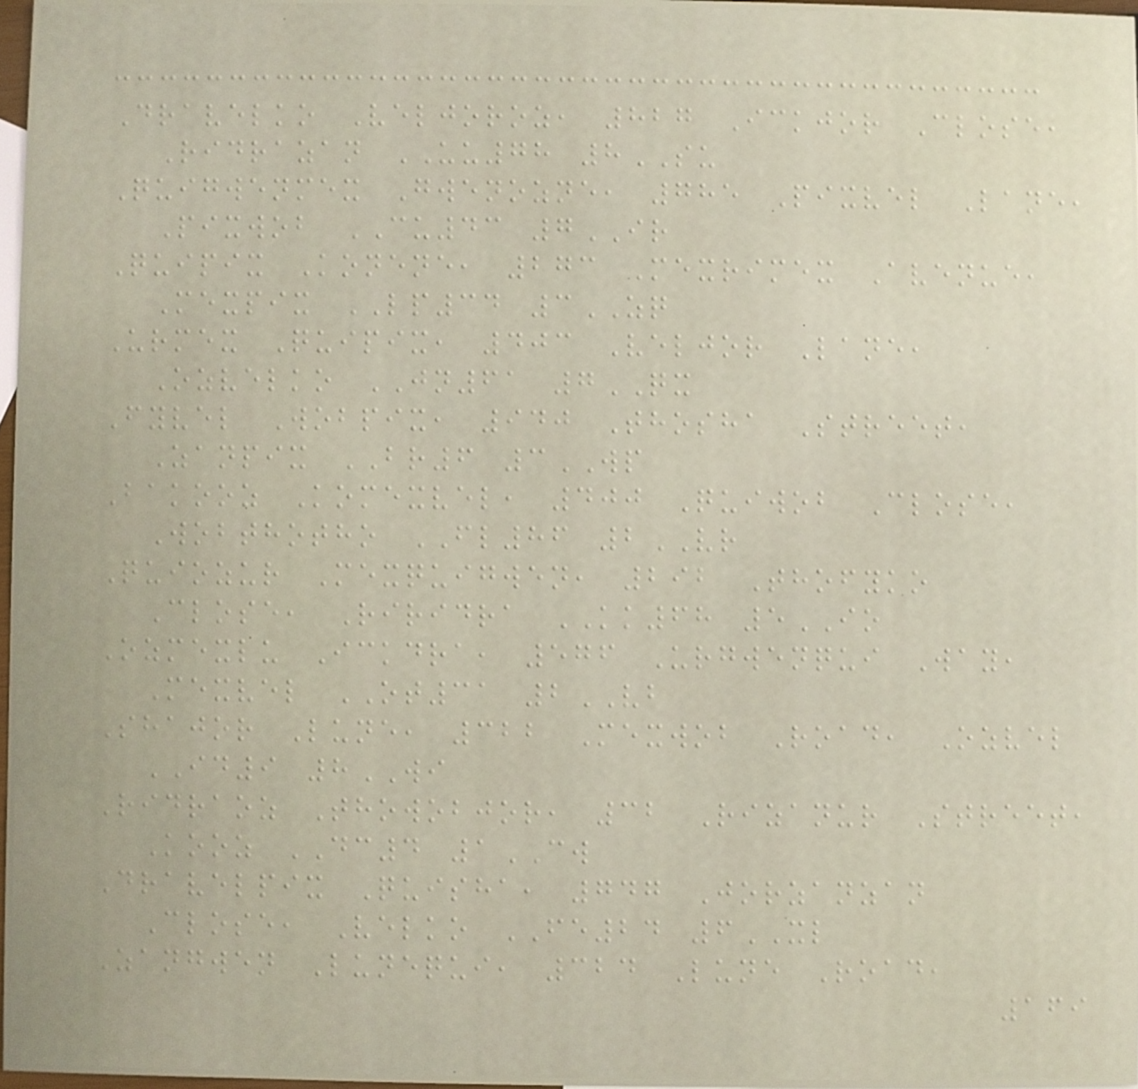Dravelko Veljoroz, 827 Ickjor Close,
Ridrazan UU78 8SU
Quigwenmex Gwenozne, 785 Pixvel Lane,
Pixwob CU43 7IR
Quipix Konene, 273 Mexrimex Avenue,
Mexpix LP34 3ZQ
Urmex Quipix, 403 Veljor Lane,
Ozvelko JN61 7QX
Fyvel Wobpix, 940 Thosha Street,
Zanpix BR6 3WP
Bakooz Komexvel, 400 Quiwob Close,
Wobthotho FL86 2VR
Quiozur Mexquigwen, 292 Thofyko
Close, Riridra KK68 5IO
Ozmexlu Ickdra, 576 Urgwenqui Way,
Mexvel OT31 2VB
Shajor Lune, 322 Mexwob Road, Ozvel
ID9 8WI
Ridraoz Thowobjor, 32 Rizanur Street,
Kooz DC4 1CW
Dravelpix Quisha, 747 Jorzanzan
Close, Velko FE24 6XL
Zangwen Lunequi, 324 Lune Road,
169
